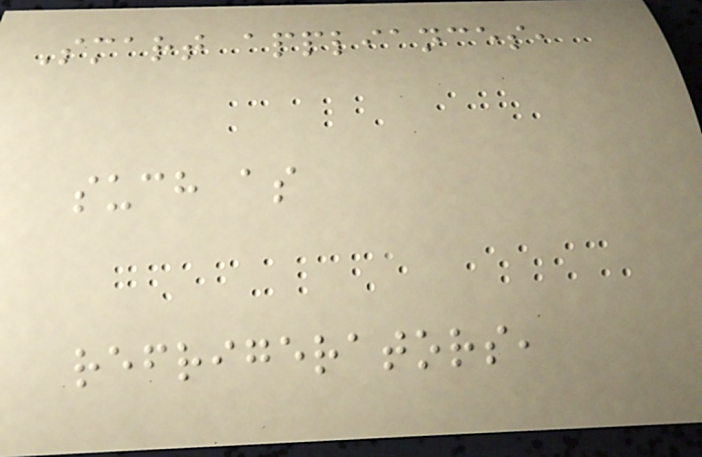Smart appliances,
such as
refrigerators,
